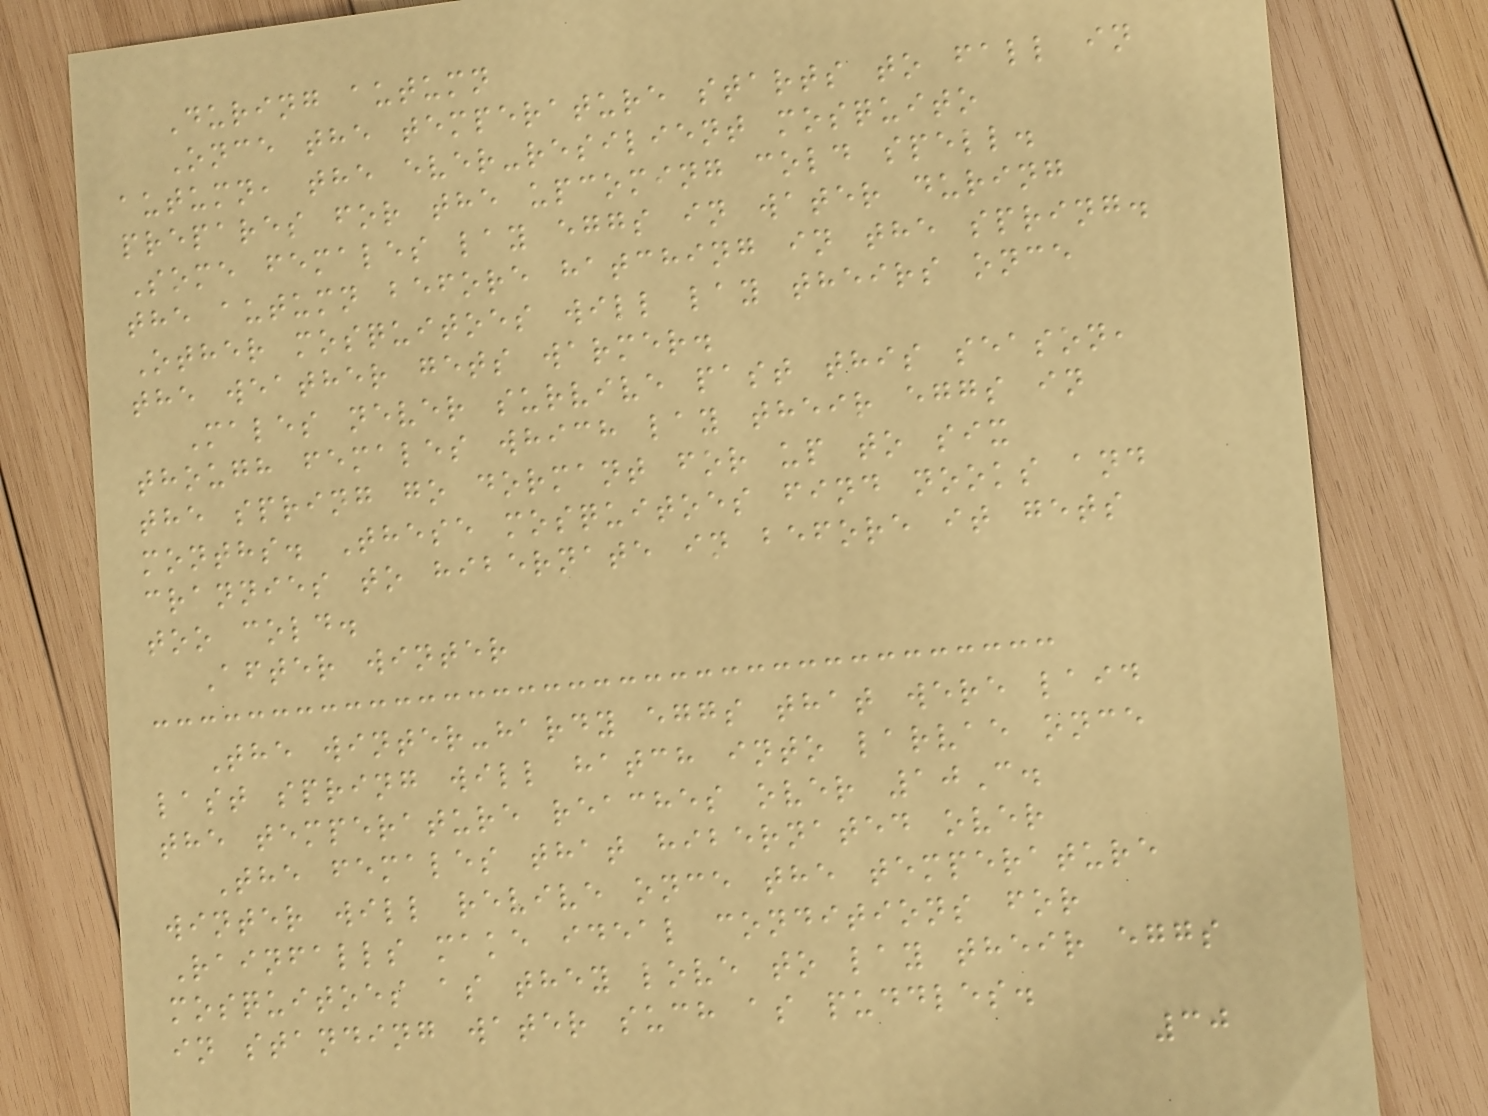During autumn
Once the temperature starts to fall in
autumn, the ever-resilient mosquito
prepares for the upcoming cold spell.
Some females lay eggs in water during
the autumn before hatching in the spring.
Other mosquitoes will lay theirs once
the weather gets warmer.
Males never survive past this season,
though females which lay their eggs in
the spring go dormant for up to six
months. These mosquitoes find nooks and
crannies to hibernate in before it gets
too cold.
After winter
The winter-hardy eggs that were laid
last spring will hatch into larvae once
the temperature reaches over 10C.
The females that hibernated over
winter will revive once the temperature
Rainfalls make ideal conditions for
mosquitoes as they love to lay their eggs
in standing water such as puddles.
30
